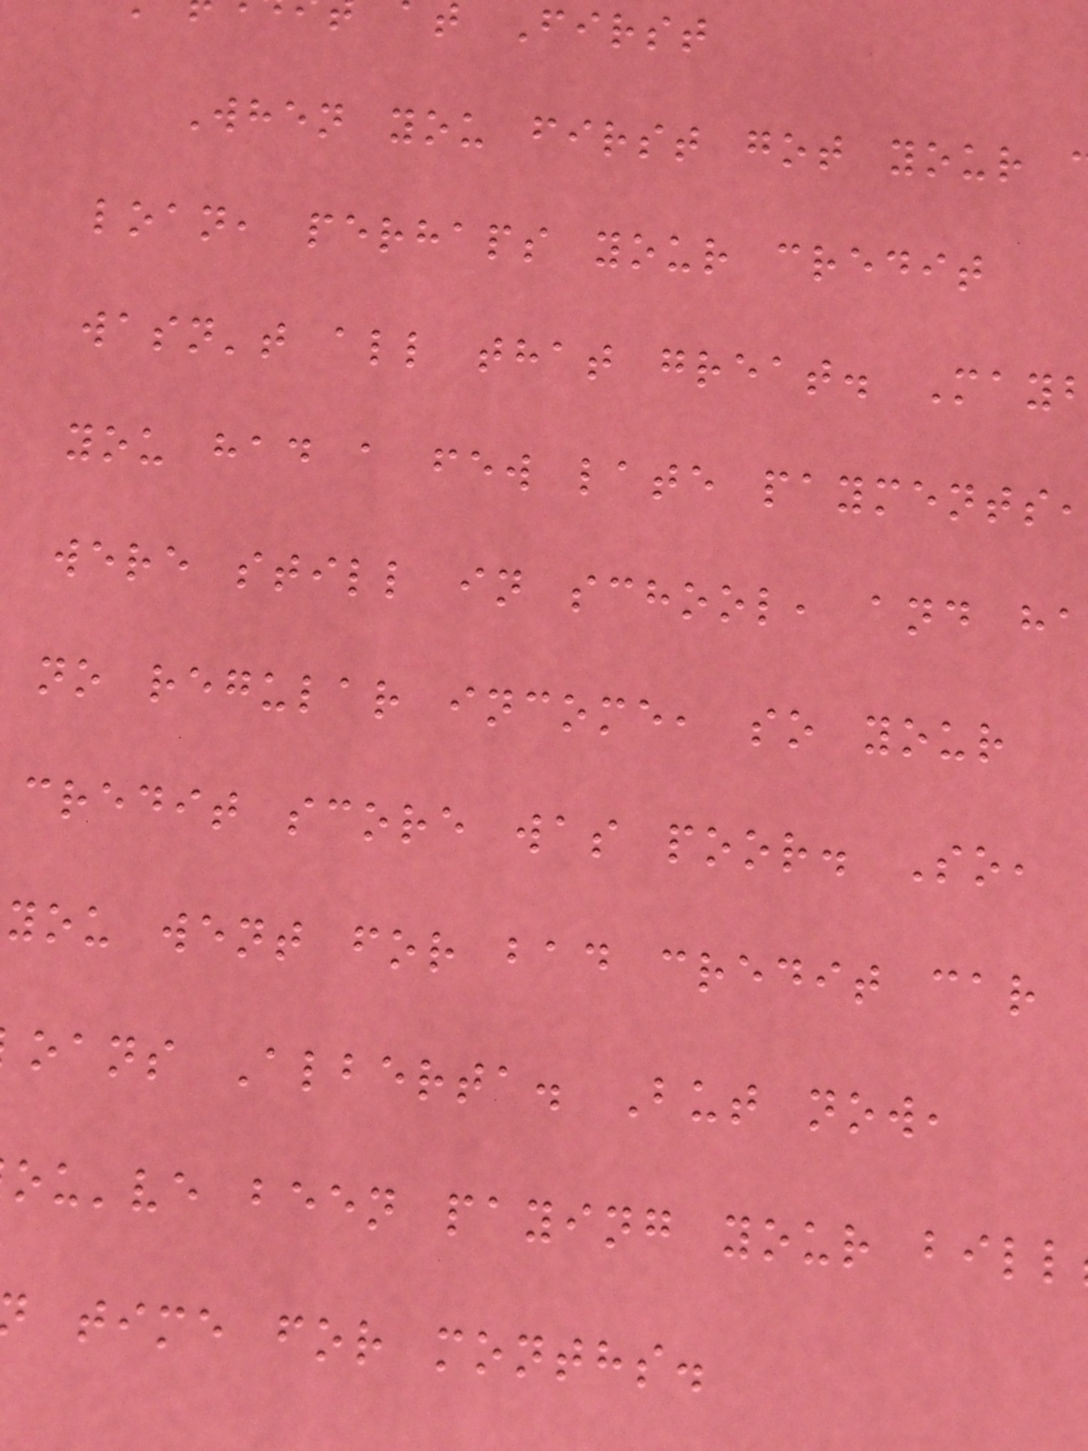t First
When you first got your
loan, perhaps your credit
wasn't all that great. May
you had a few late payments,
were still in school, and ha
no regular income, so your
credit score was poor. So,
you went for bad credit car
oans Alberta. But now,
ou've been paying your bill
time for months.
